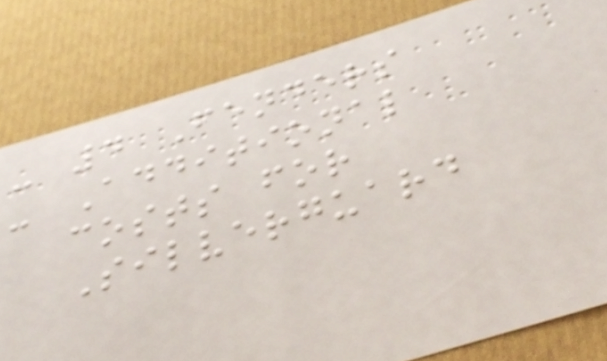- 4 Fenders
- Additional
costs for
Silverguard
